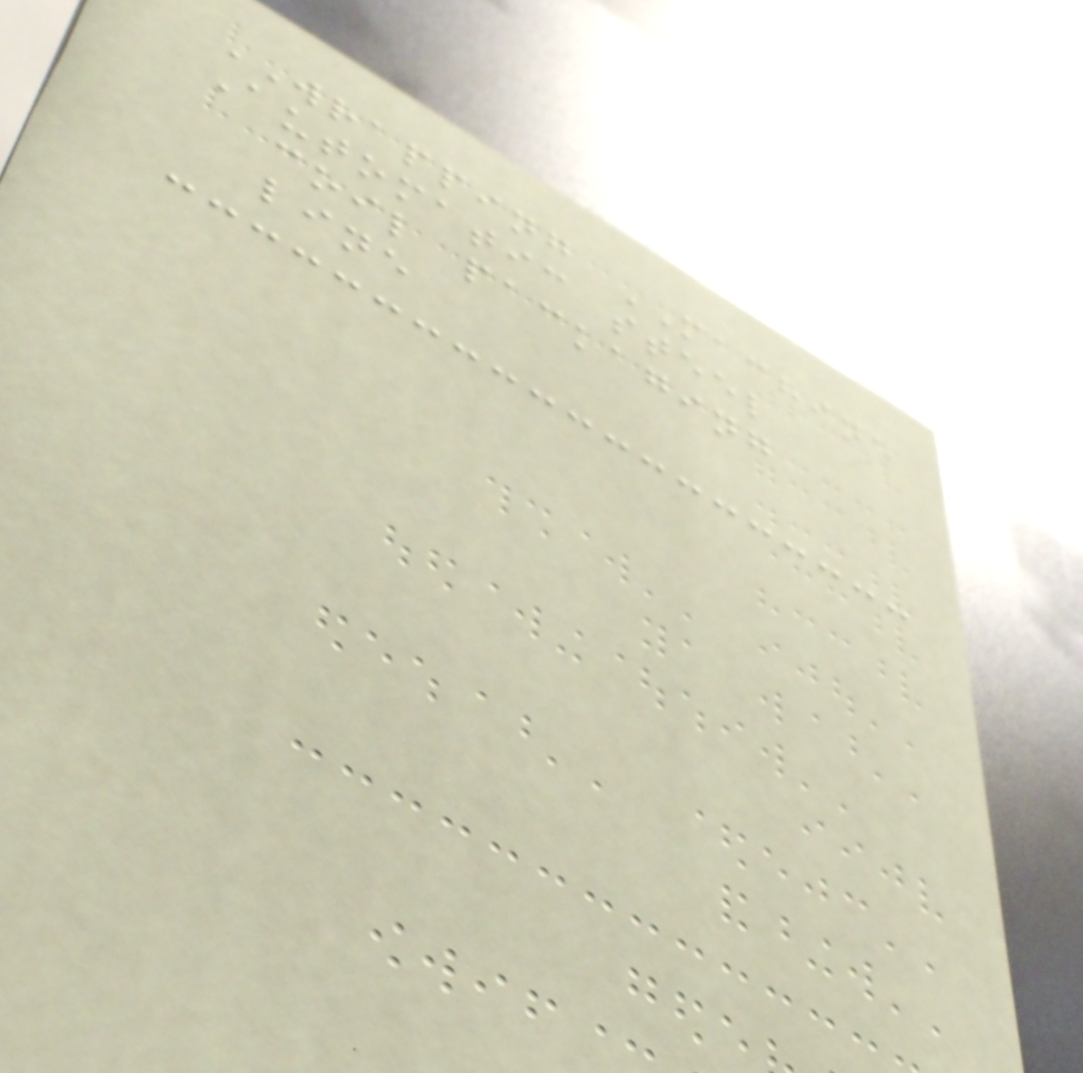WRAPPING MACHINE
Automatic steel
coil packaging
line
